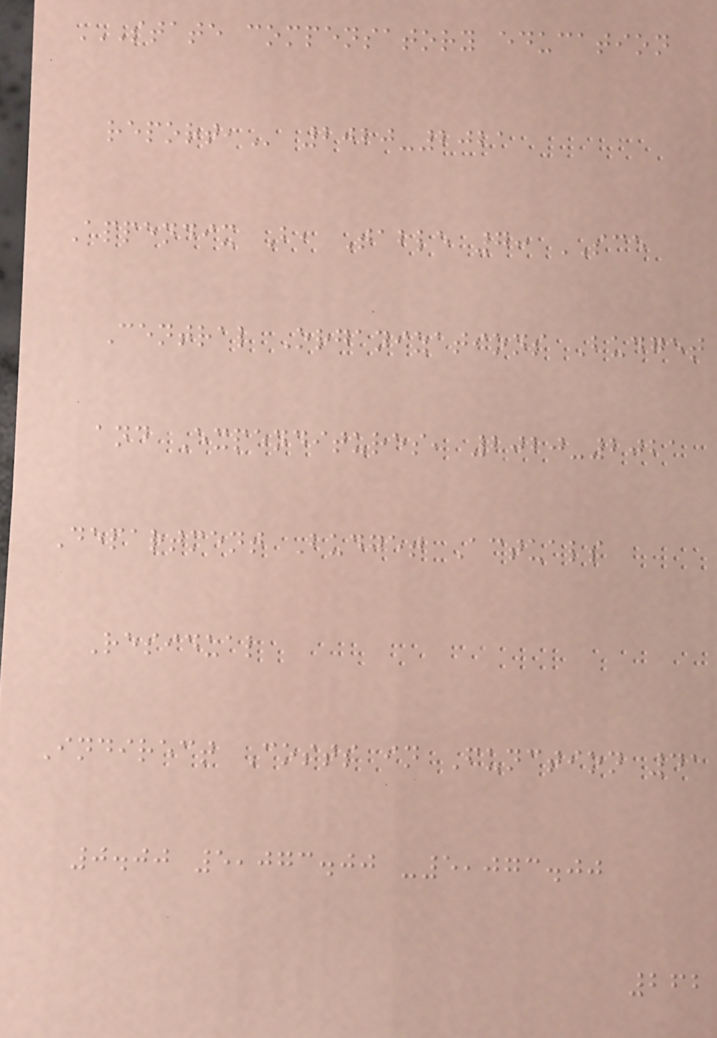STATE COMPENSATORY EDUCATION
REPORT, 2020-2021
Appendix B, Table 7: SCE
Central Organizations Budget
and Expenditures, 2020-2021
Department Budget Actuals
Residual
Indirect Costs in Function 41
0.00 5,073.00 -5,073.00
262
